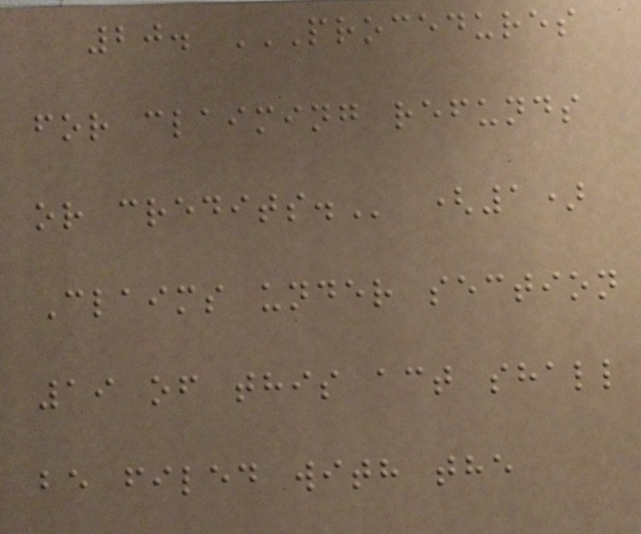20. PROCEDURES
FOR CLAIMING REFUNDS
OR CREDITS. (1)
Claims under section
19 of this act shall
be filed with the
